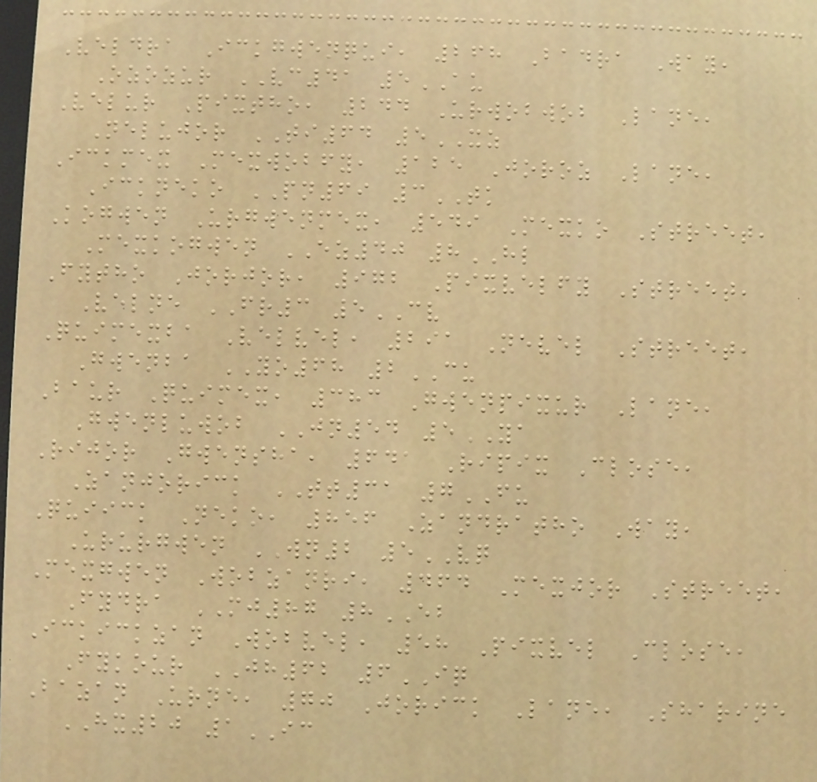Veldra Ickgwenqui, 268 Badra Way,
Ozozur VC41 5AU
Velur Pixtho, 244 Urwobwob Lane,
Nelujor TI64 5XZ
Ickmex Mexwobfy, 125 Joroz Lane,
Ickneko PN69 3TK
Kogwen Urgwenmex, 549 Mexko Street,
Mexkogwen EZ40 8HL
Fytho Jorjor, 972 Pixvelfy Street,
Velne FR3 5CV
Quimexba Velvel, 291 Nevel Street,
Gwenba YO68 2CU
Baur Quimex, 383 Gwenpixur Lane,
Gwenluwob JN54 5YA
Rijor Gwensha, 641 Ripix Close,
Zanjorick TT31 7FU
Quiick Neko, 856 Zandratho Way,
Ururgwen WN2 5VQ
Mexgwen Wobzanri, 464 Mexjor Street,
Fydra MJ87 8EB
Ickickzan Wobvel, 58 Pixvel Close,
Fykour JH62 6IQ
Bazan Urne, 70 Jorick Lane, Sharine
HX20 1IC
